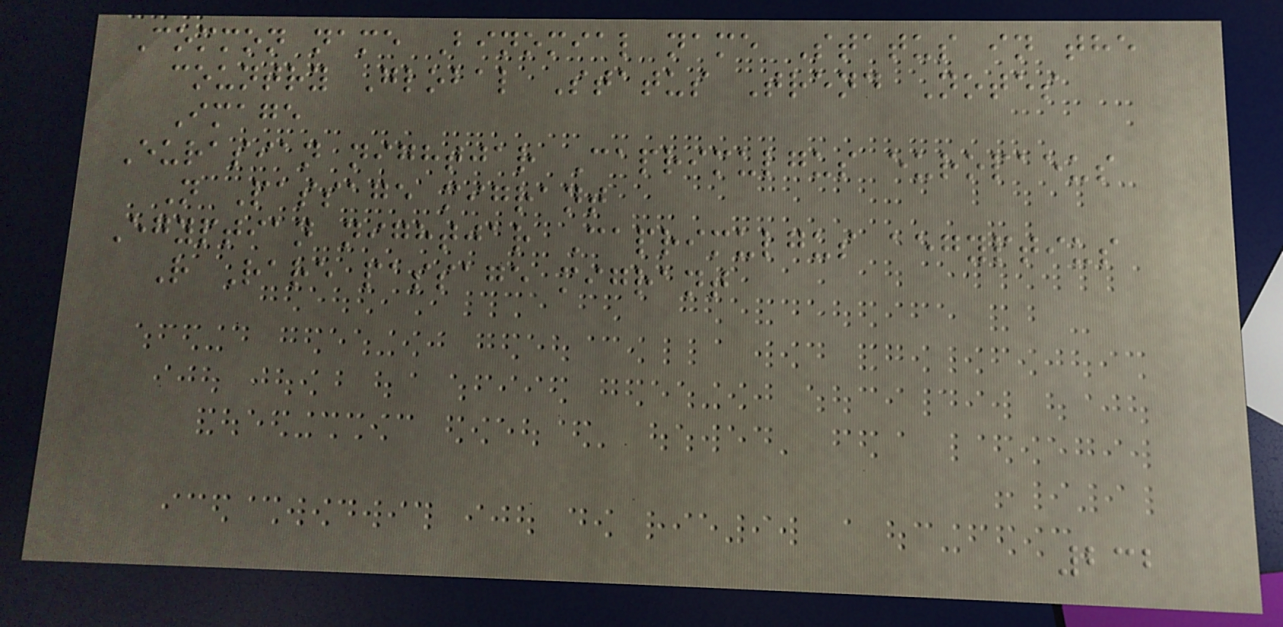Common name Binomial name Status in the
country Global Status Trend Notes
Image
Eurasian nightjar Caprimulgus europaeus
N Passage migrant
Egyptian nightjar Caprimulgus aegyptius
R Rare passage migrant
232
